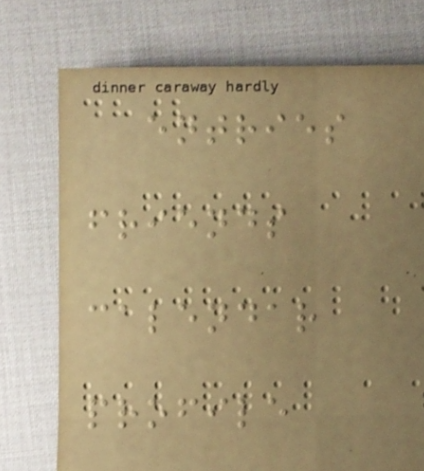entries
friends
calendar
profile
